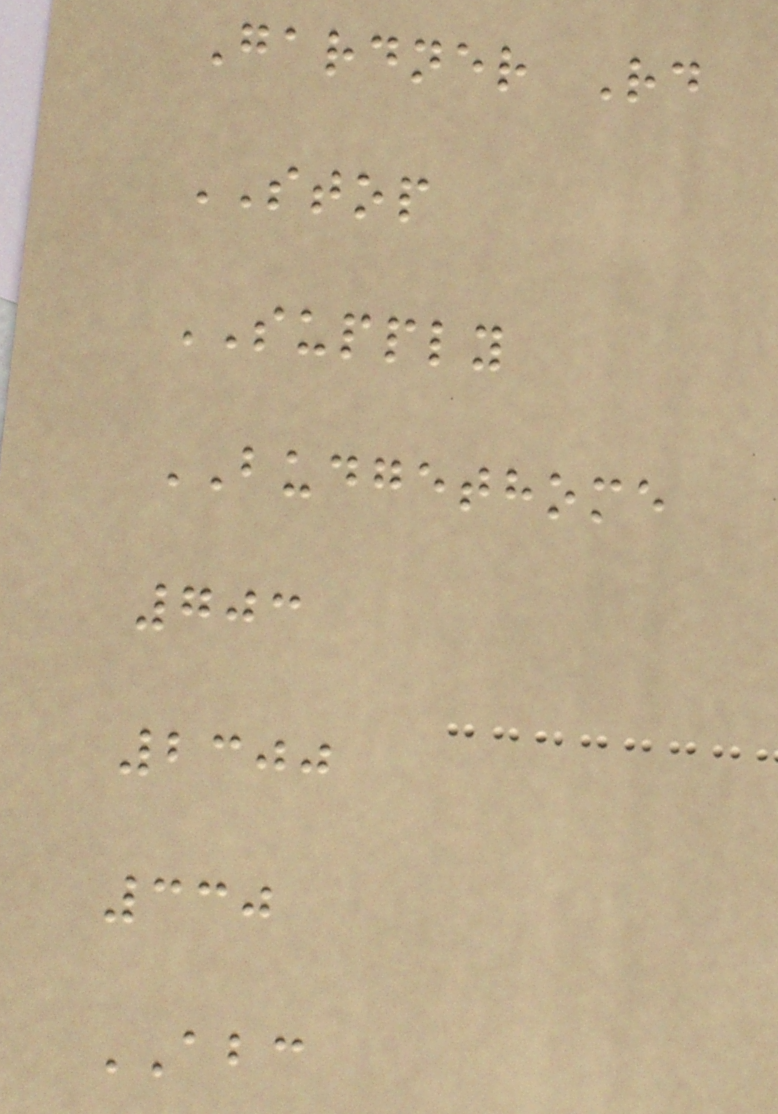Gardner Rd
STOP
SUPPLY
BUDGETHOME
703
2300
330
ABC
